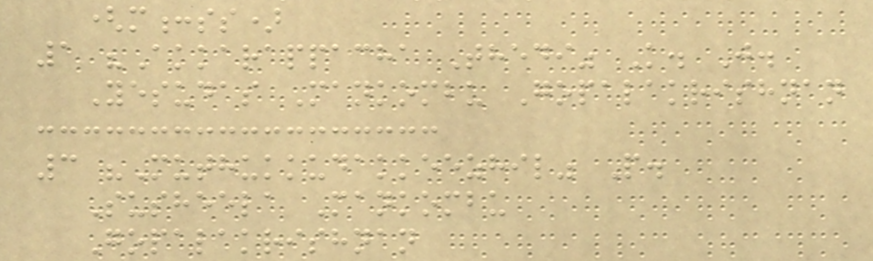(m:ss)
1 "Akkarappacha Thedi" K. J.
Yesudas Mankombu Gopalakrishnan
3 "Muthukkudakkeezhil" P.
Susheela Mankombu
Gopalakrishnan
